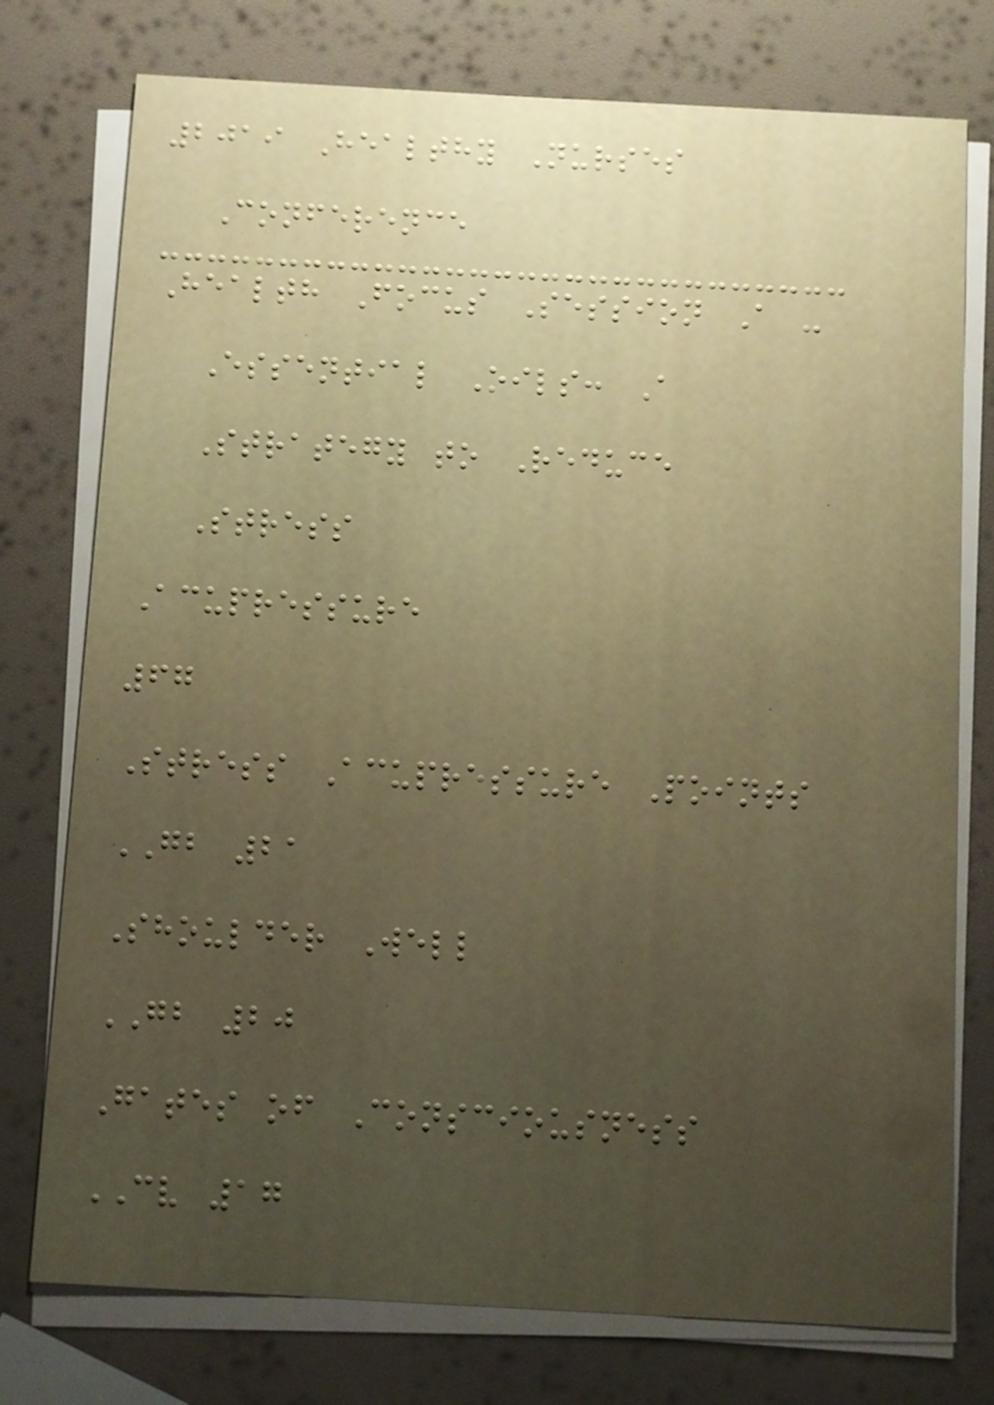2019 Healthy Nurses
Conference
Health Focus Session A -
Essential Oils: A
Strategy to Reduce
Stress
Acupressure
67
Stress Acupressure Points
GB 21
Shoulder Well
GB 20
Gates of Consciousness
CV 17
